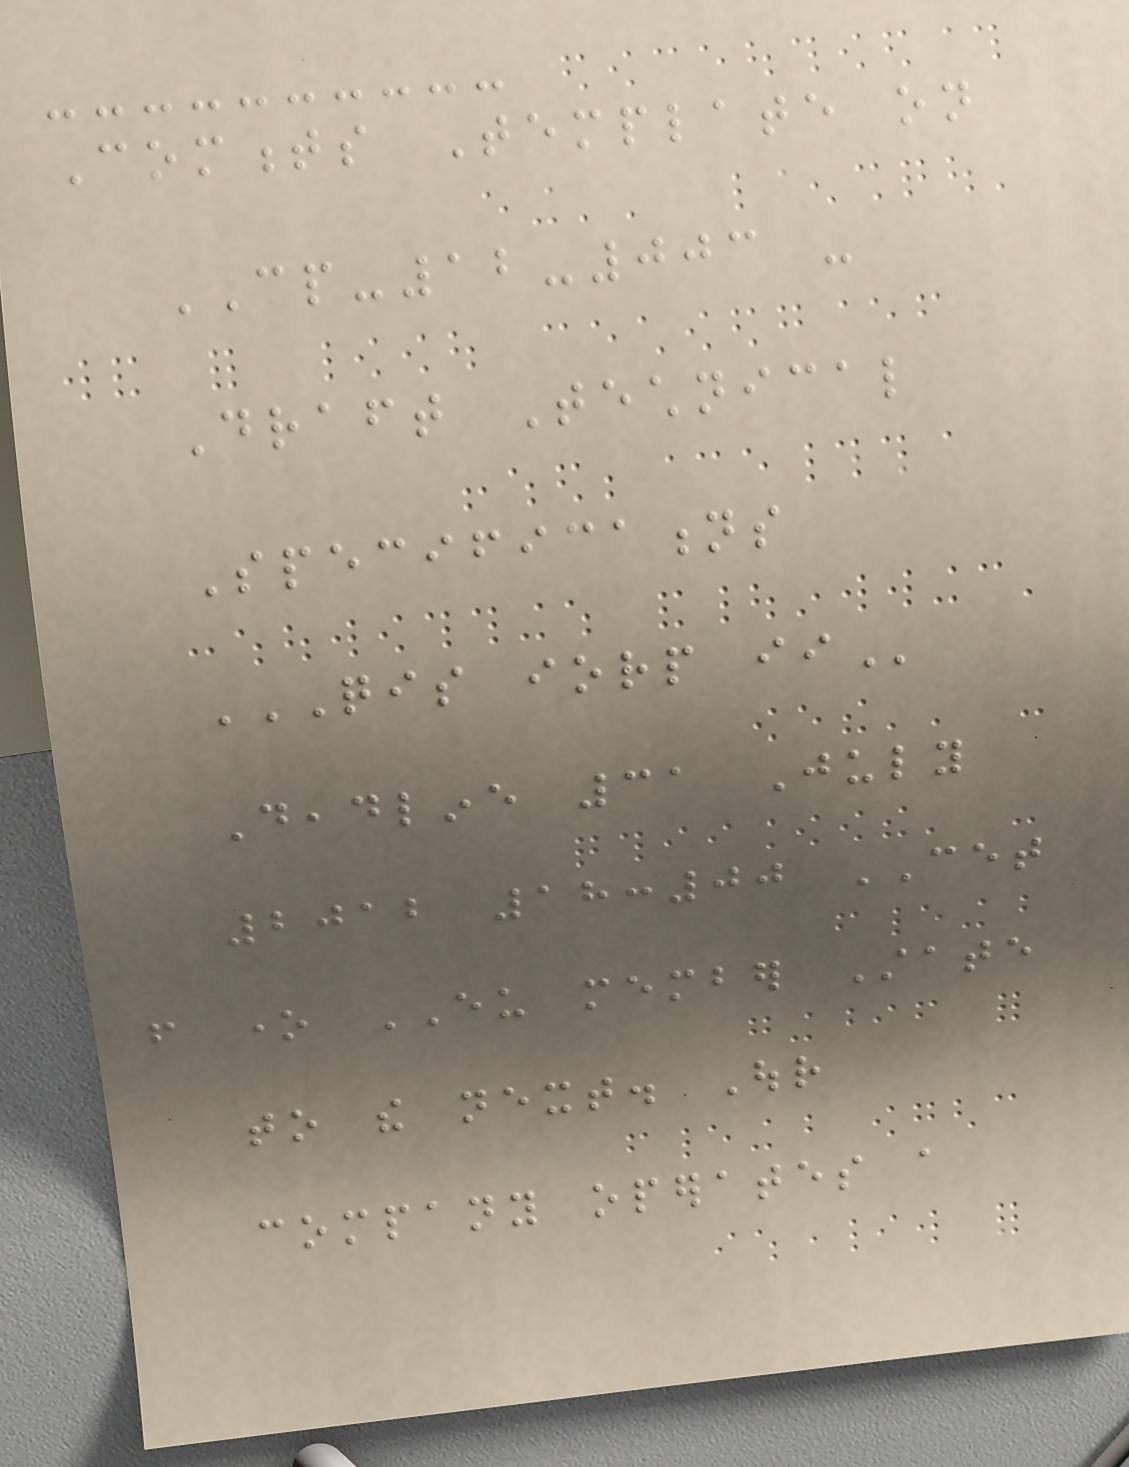Comments Template on
CP-12-003 -
Draft Technical
Specifications
QIS IORP II
Deadline 31 July
2012 18:00 CET
from one EU member State
to the next. Our
company operates a
